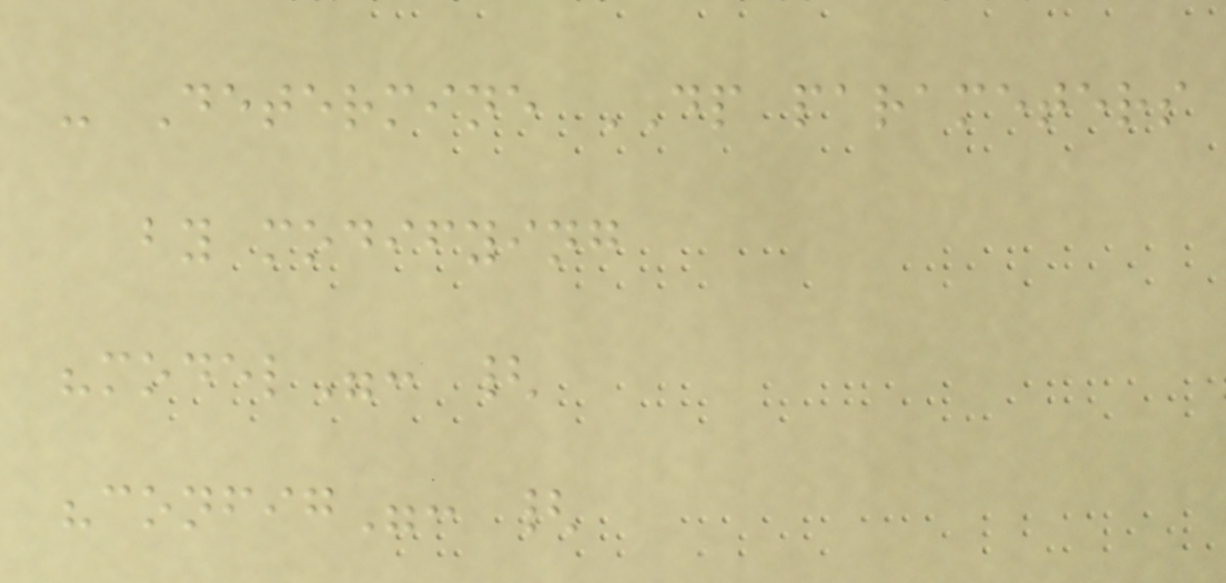- Determine DP parameters
by modifying
"model": {
"config": {
